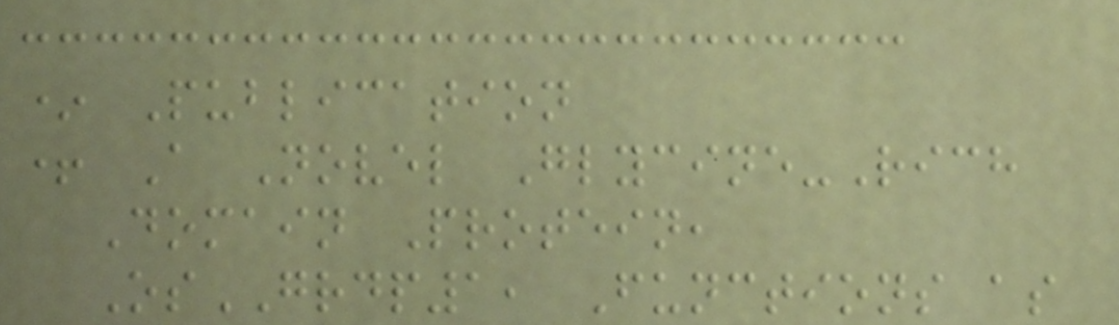* Publication
+ A Novel Glycine-Rich
Domain Protein,
OsGRDP1, Functions as
